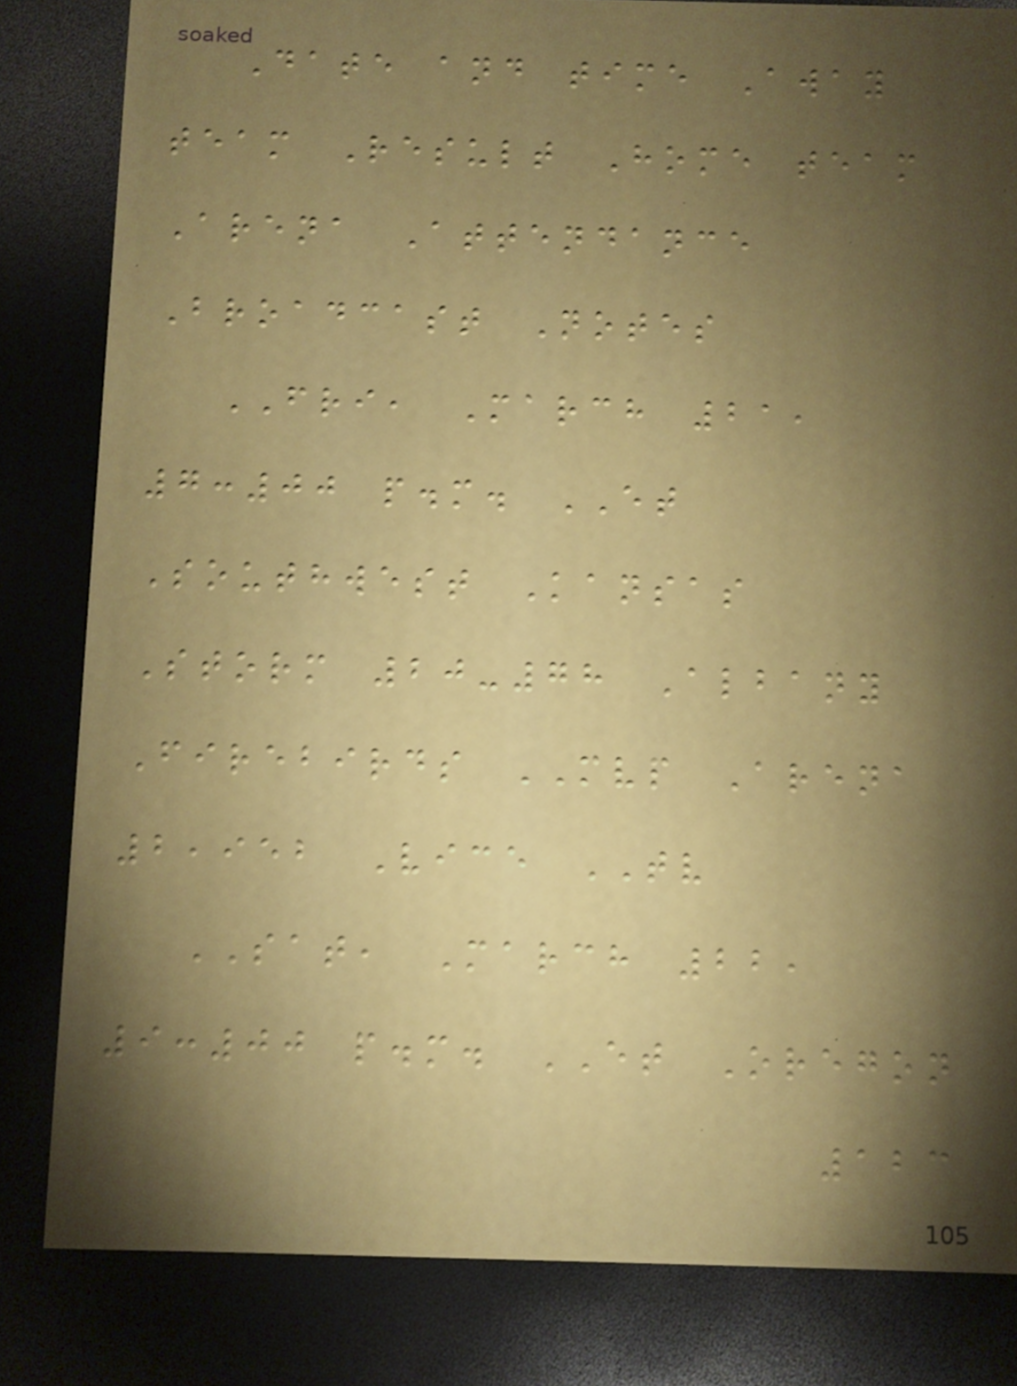Date and time Away
team Result Home team
Arena Attendance
Broadcast Notes
FRI, March 21,
7:00 p.m. ET
Southwest Kansas
Storm 20-78 Albany
Firebirds MVP Arena
2,952 Vice TV
SAT, March 22,
9:00 p.m. ET Oregon
123
